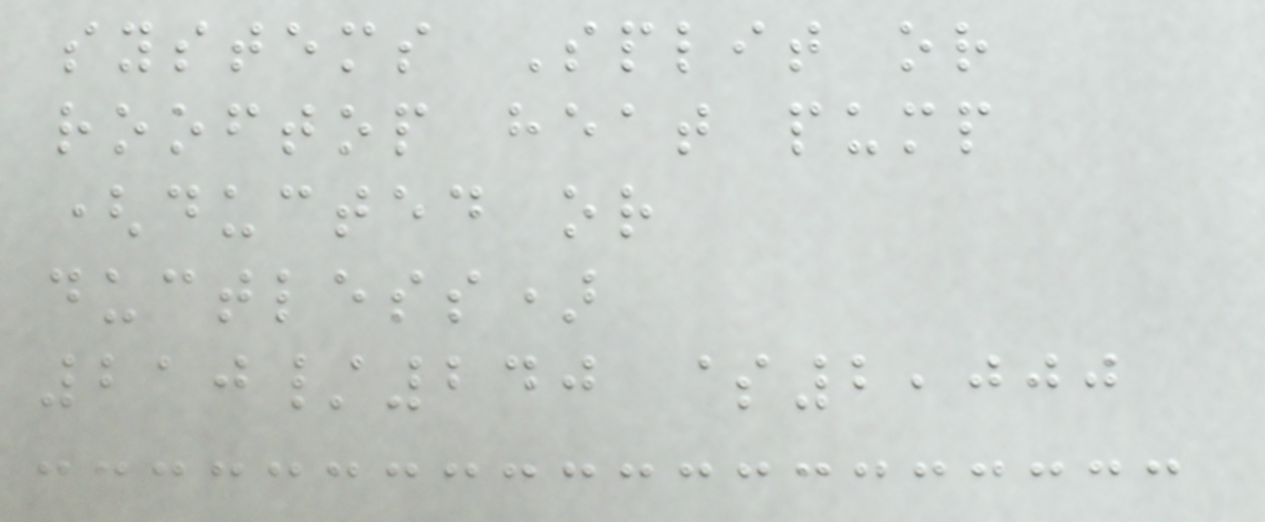systems Split or
rooftop heat pump
(ducted or
ductless)
210/240 $2,000
